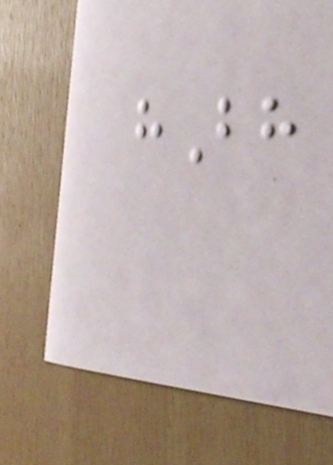hBh
